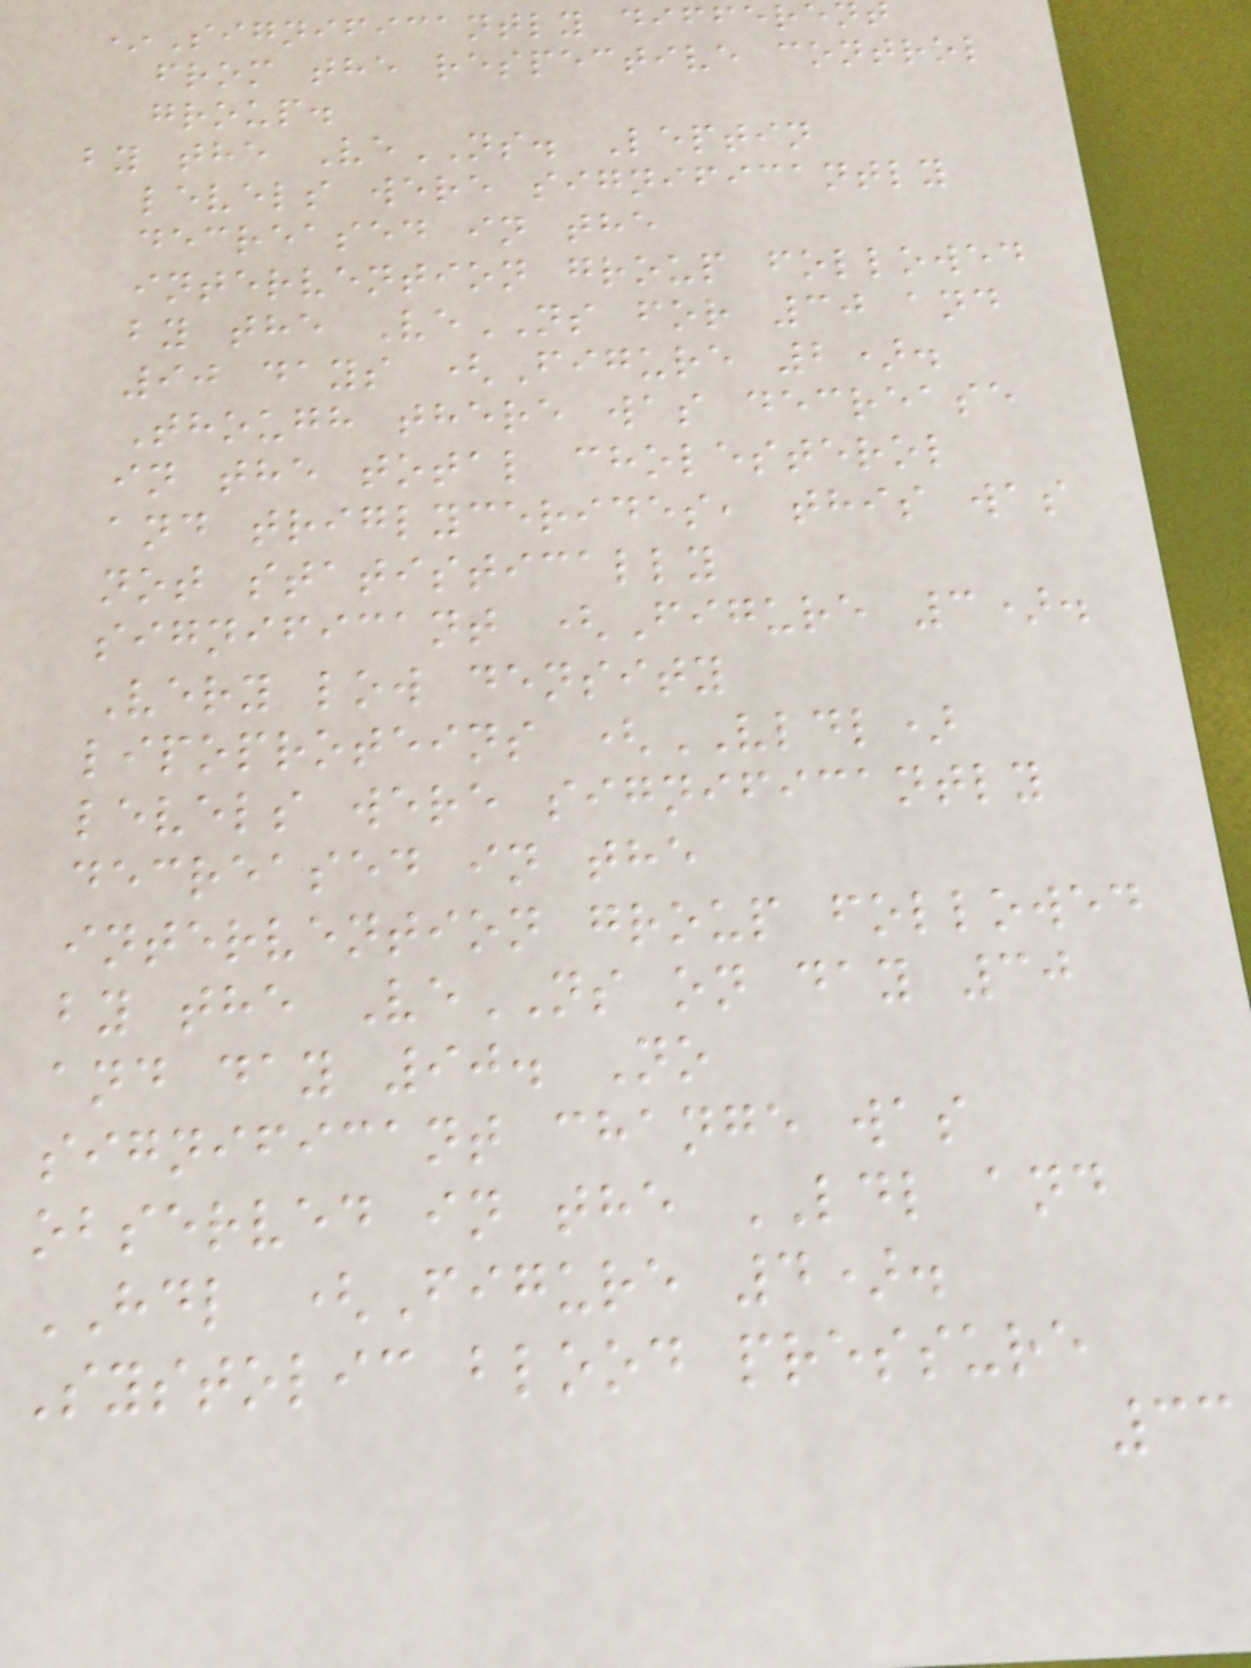*Significantly differe
from the respective control
group.
by the VeNS. Leptin
levels were significantly
decreased in the
intervention group followed
by the VeNS for 30 and
90 days (Figure 2).
Though there was decrease
in the total cholesterol
and triglycerides, this was
not statistically
significant (Figure 3).
Very low density
lipoproteins (VLDL)
levels were significantly
decreased in the
intervention group followed
by the VeNS on day 30
and day 90. No
significant change was
observed in the LDL and
HDL (Figure 4).
Systolic blood pressure
33
